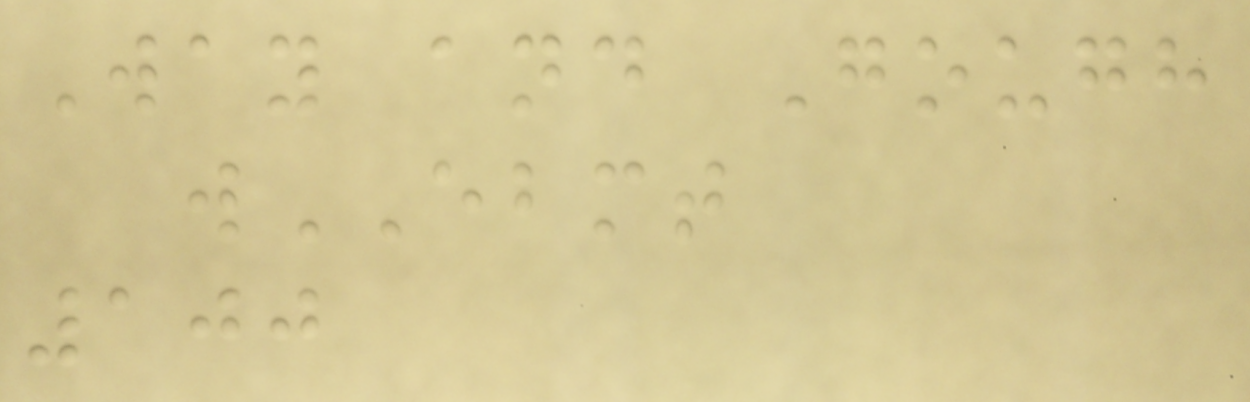Way and Gough
wEBMT
100
